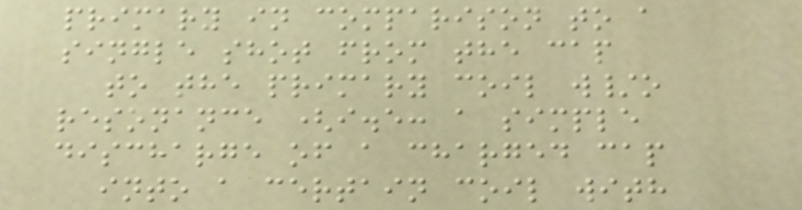primary in comparison to a
single shot from the cap
to the primary coil w/o
resonance (i.e: a simple
discharge of a charged cap
into a certain coil with
